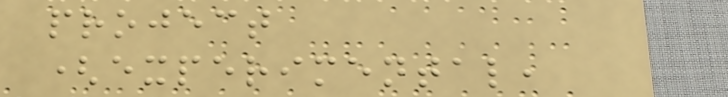project
(experimental,
